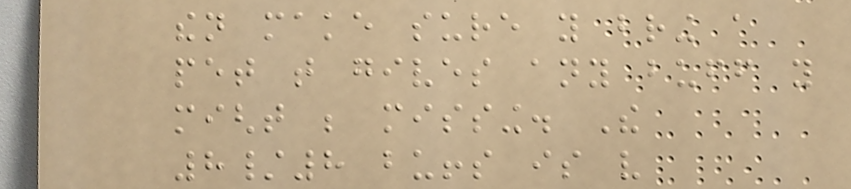then make sure you bring a
pet that gives any buff you
might be missing. The
8/8 buffs is very
